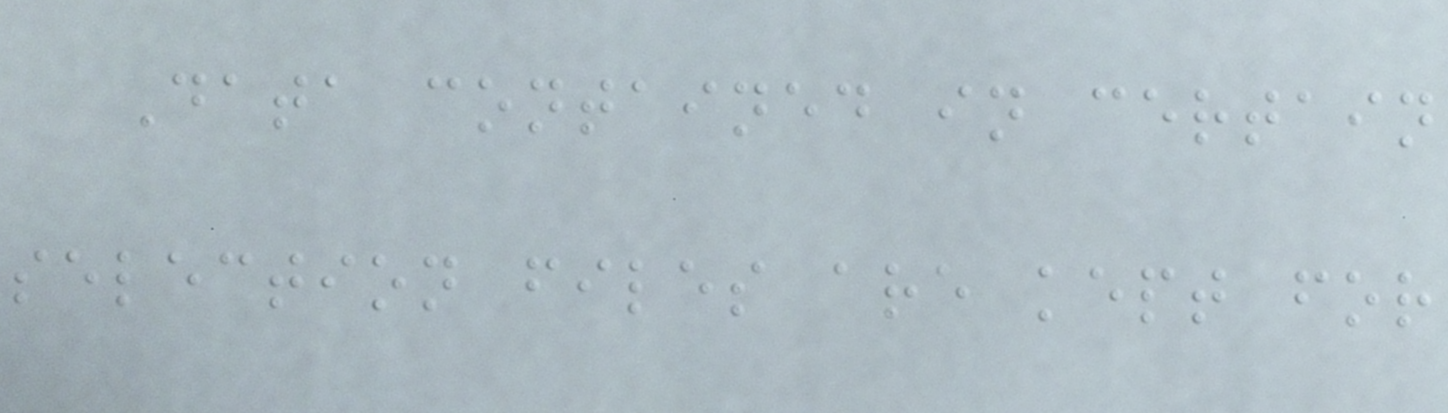Data contained in certain
selection files are kept for
